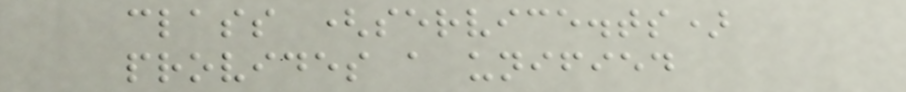class (service.ts)
provides a unified
